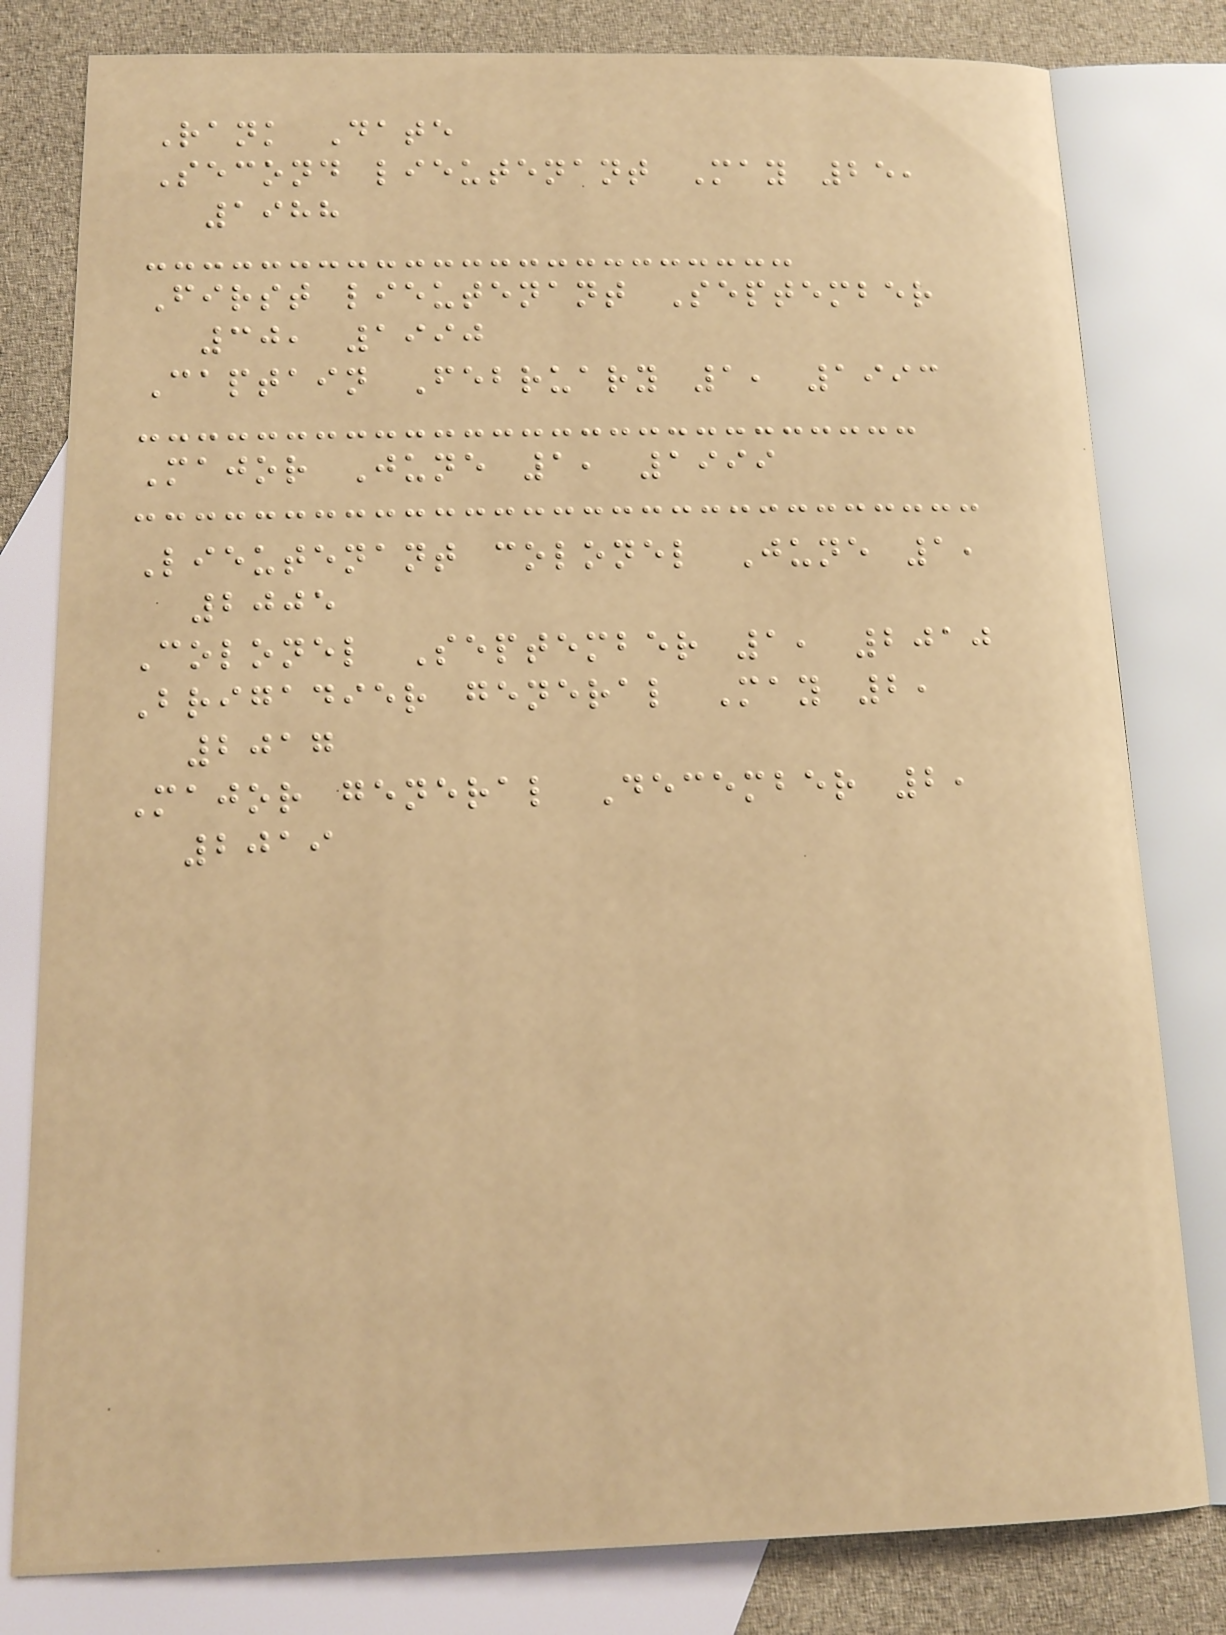Rank Date
Second lieutenant May 25,
1988
First lieutenant September
30, 1990
Captain February 1, 1993
Major June 1, 1999
Lieutenant colonel June 1,
2005
Colonel September 1, 2010
Brigadier general May 2,
2017
Major general December 2,
2019
